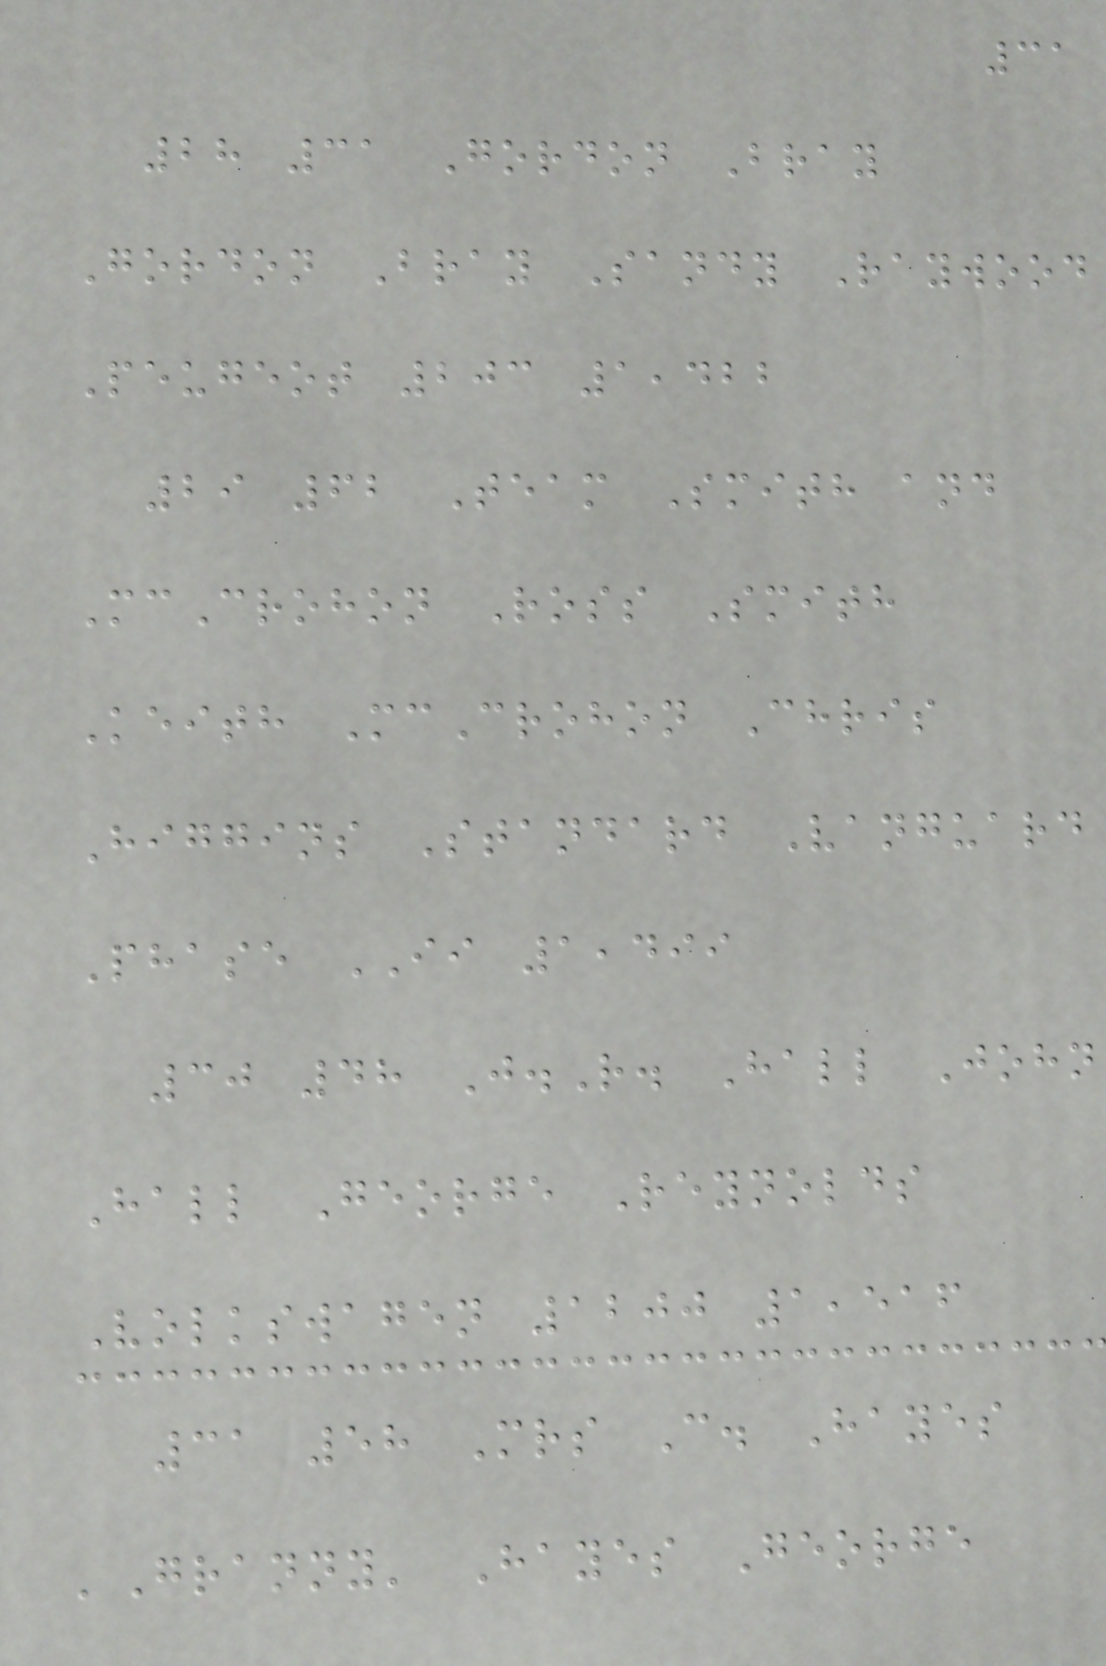31
28 31 Gordon Bray
Gordon Bray Sandy Raywood
Peugeot 203 1,422
29 62 Team Smith and
McCrohon Ross Smith
Keith McCrohon Chris
Higgins Standard Vanguard
Phase II 1,499
30 48 J.R. Hall John
Hall George Reynolds
Volkswagen 1200 1,516
31 58 Mrs C. Hayes
'Granny' Hayes George
